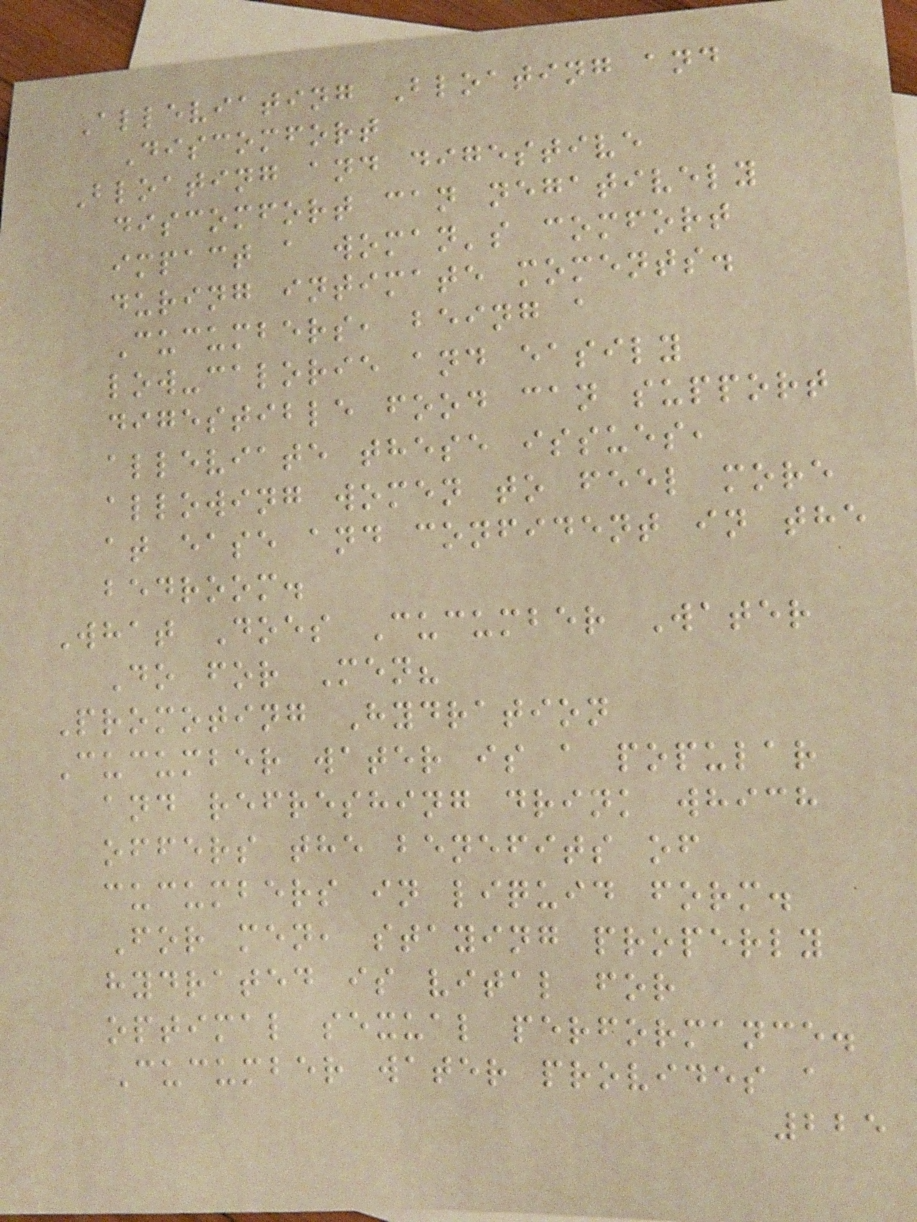Alleviating Bloating and
Discomfort
Bloating and digestive
discomfort can negatively
impact a woman's comfort
during intimate moments.
Cucumbers, being a
low-calorie and easily
digestible food can support
alleviate these issues,
allowing women to feel more
at ease and confident in the
bedroom.
What Does Cucumber Water
Do for Men?
Promoting Hydration
Cucumber water is a popular
and refreshing drink which
offers the benefits of
cucumbers in liquid form.
For men, staying properly
hydrated is vital for
optimal sexual performance.
Cucumber water provides a
225
